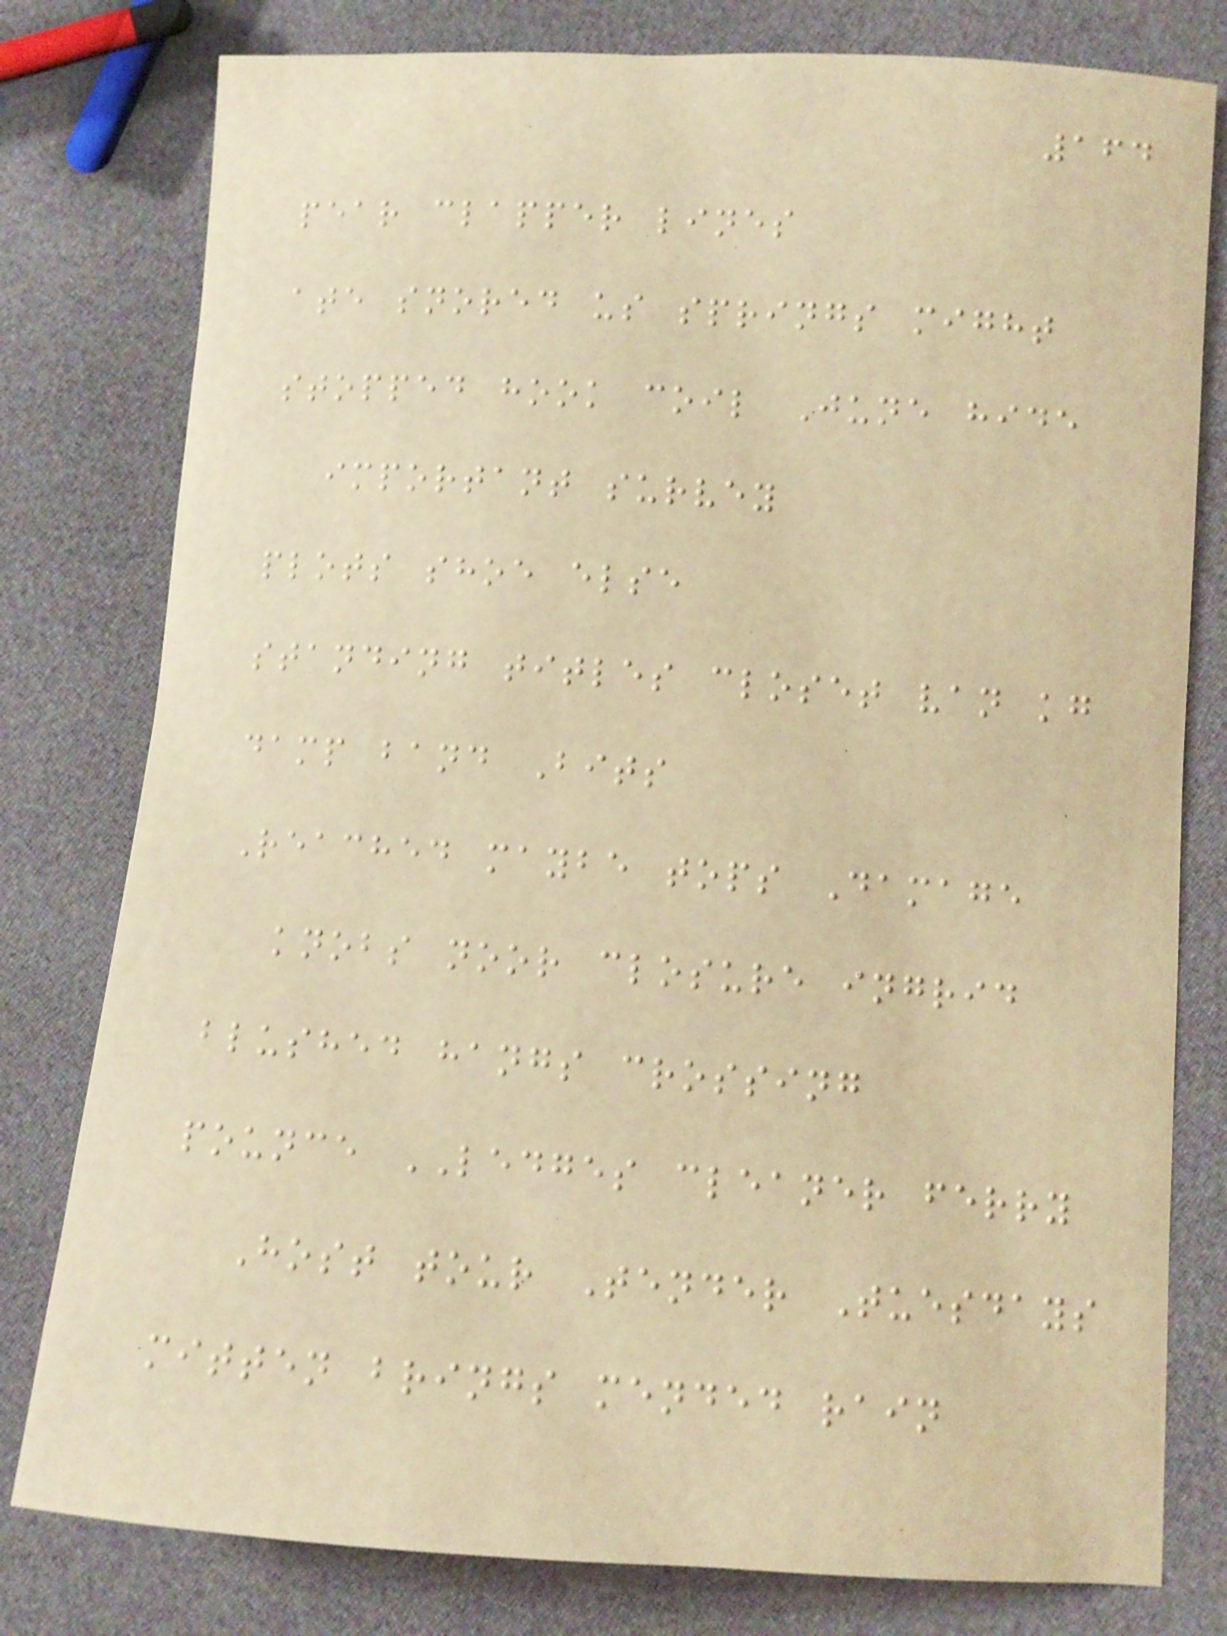164
pear clapper lines
ate snored us springs might
stopped hook coil June hide
important survey
plots shoe else
standing titles closet van kg
damp band Bits
Reached maybe tops Damage
knobs noor closure ingrid
blushed hangs crossing
pounce LEDGES cleaner ferry
Host tour Tender Tuesdays
mitten brings mended rain
